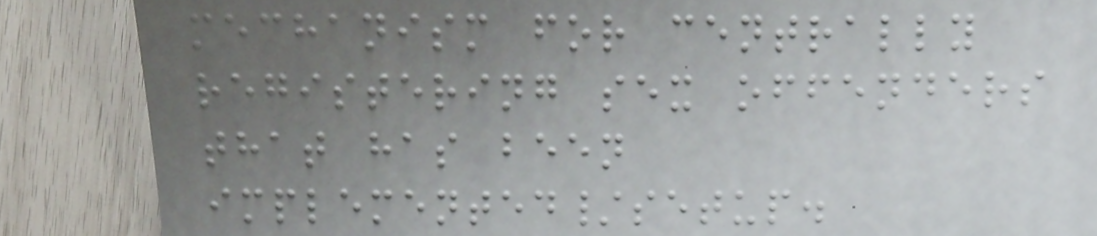mechanism for centrally
registering sex offenders
that has been
implemented/setup.
